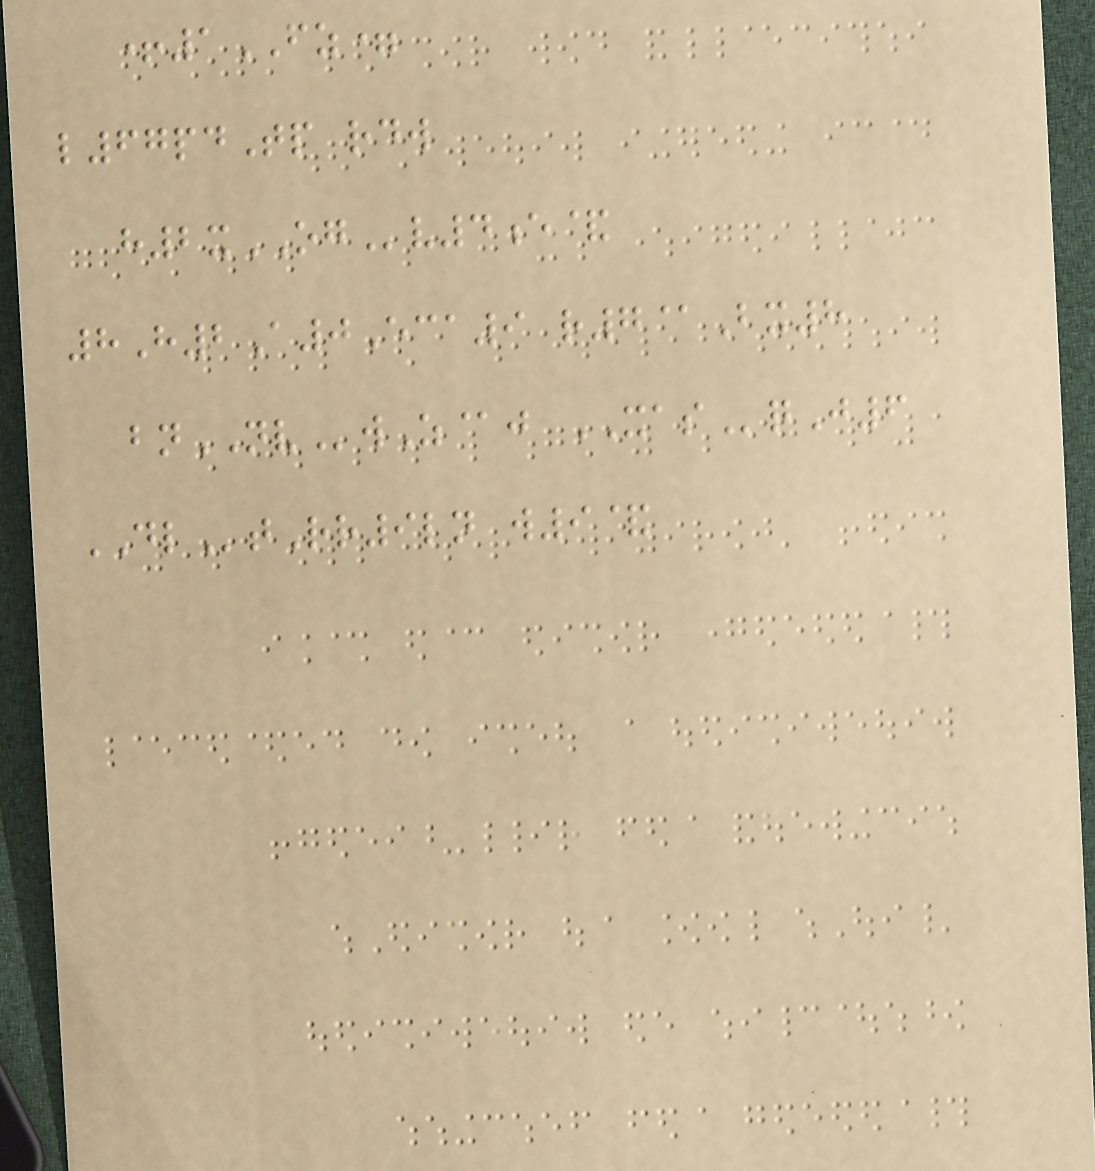+1FZ=
l67pdTp rdw
h2xOGv4e&
8H2A0Eca9 r7@Bx8
bnNVwZ@j XASqJ6
DLtRr9ln w9&
